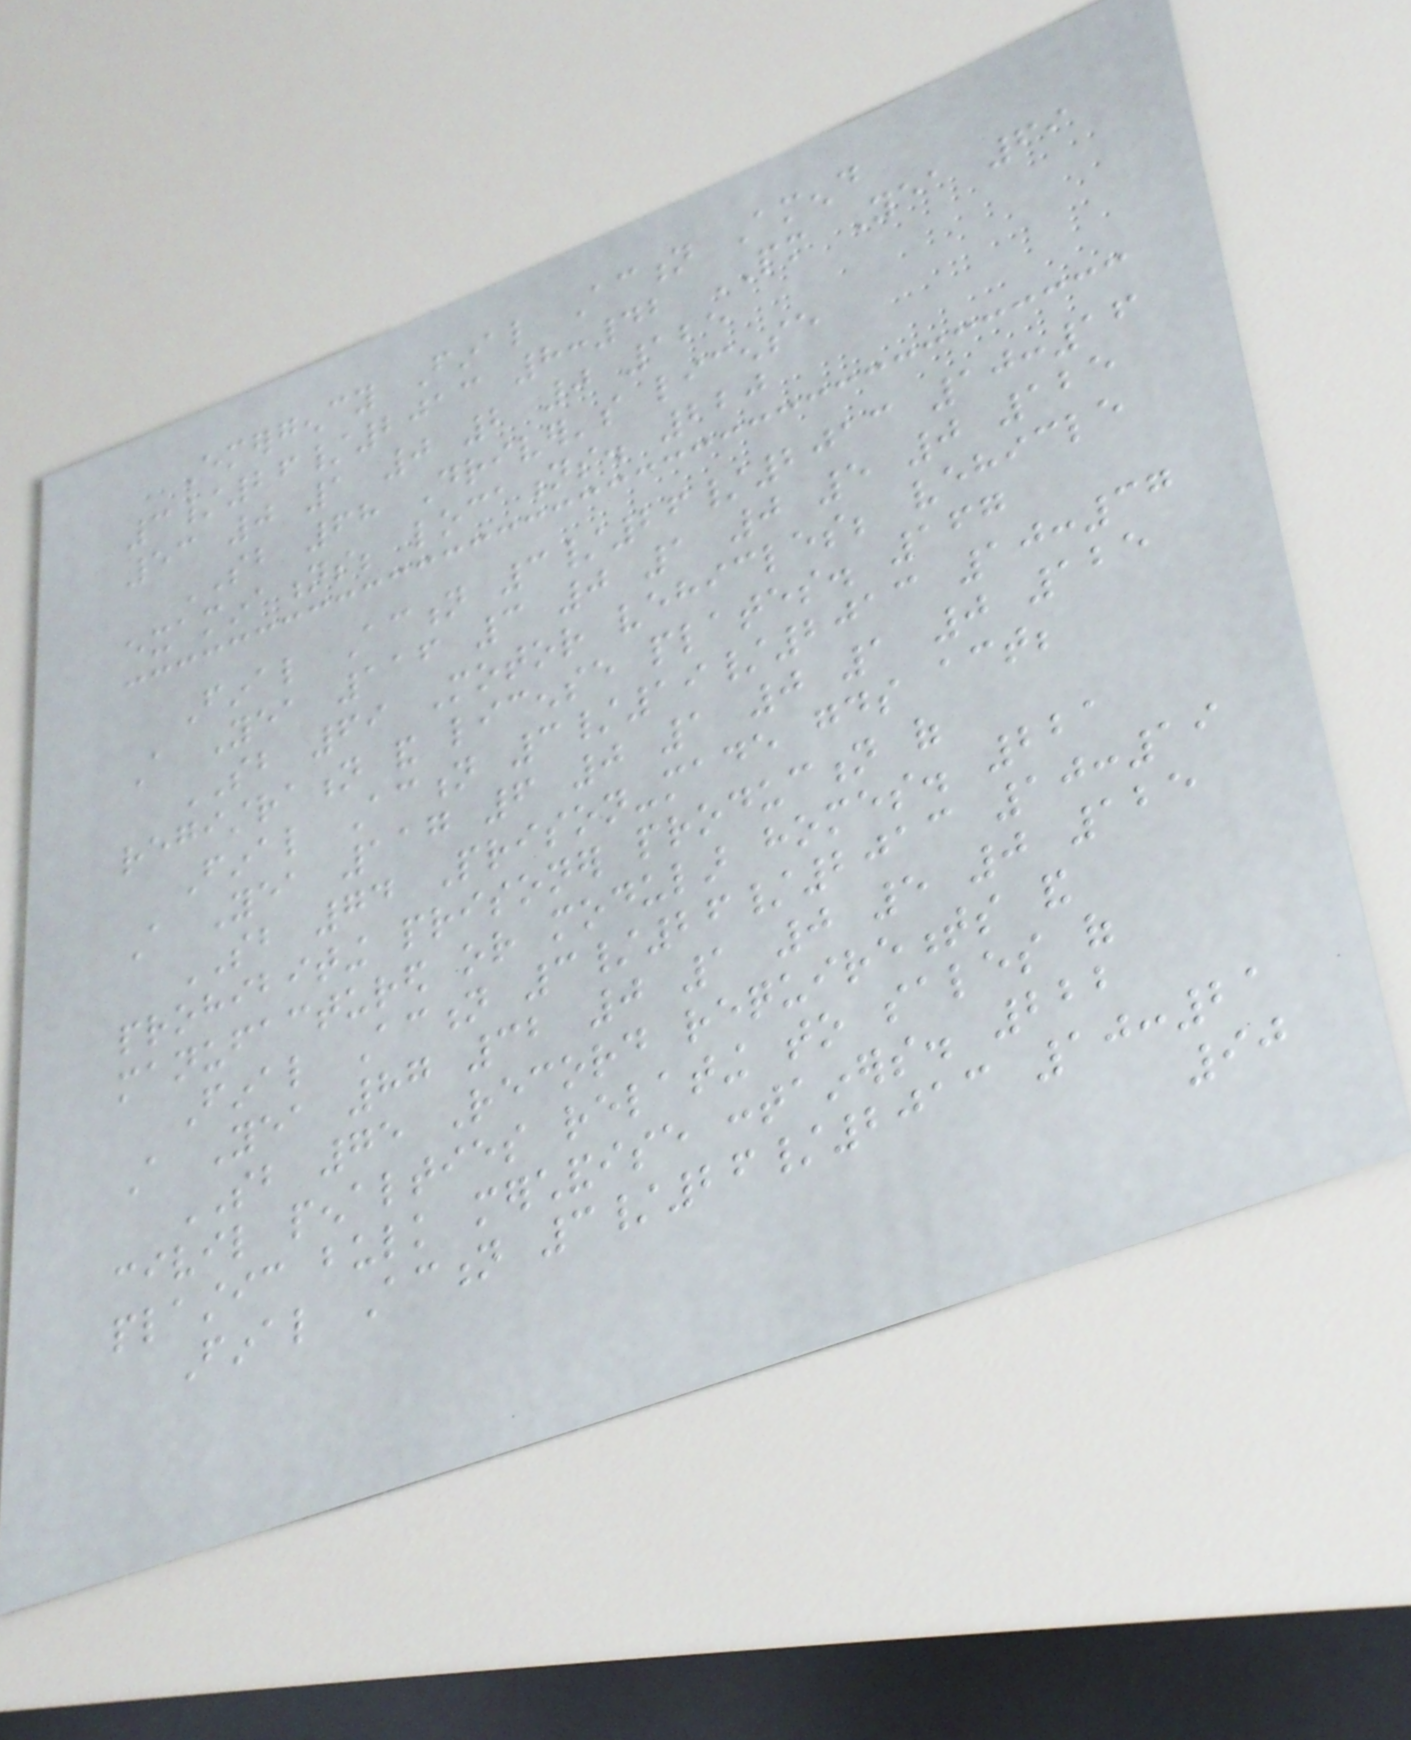Emergency Final Action Amend
3/26/2013 8:42 PM Yea 69
53 0 1 0 2 0 125
SB 68 Driver's license
examinations; locations. 220
Final Action 3/26/2013 10:16
A Yea 116 3 0 1 0 5 0 125
SB 69 Motor vehicles; vehicle
registration and license plates. 167
Final Action 3/19/2013 10:37
A Yea 117 6 0 1 0 1 0 125
SB 74 Prison-made goods act;
prohibiting prisoner production of
manufactured or modular homes. 221
Final Action 3/26/2013 10:19
A Yea 87 32 0 1 0 5 0 125
SB 75 Record requirements and
civil penalties relating to sales of
plastic bulk merchandise containers. 222
Final Action 3/26/2013 10:21
90
